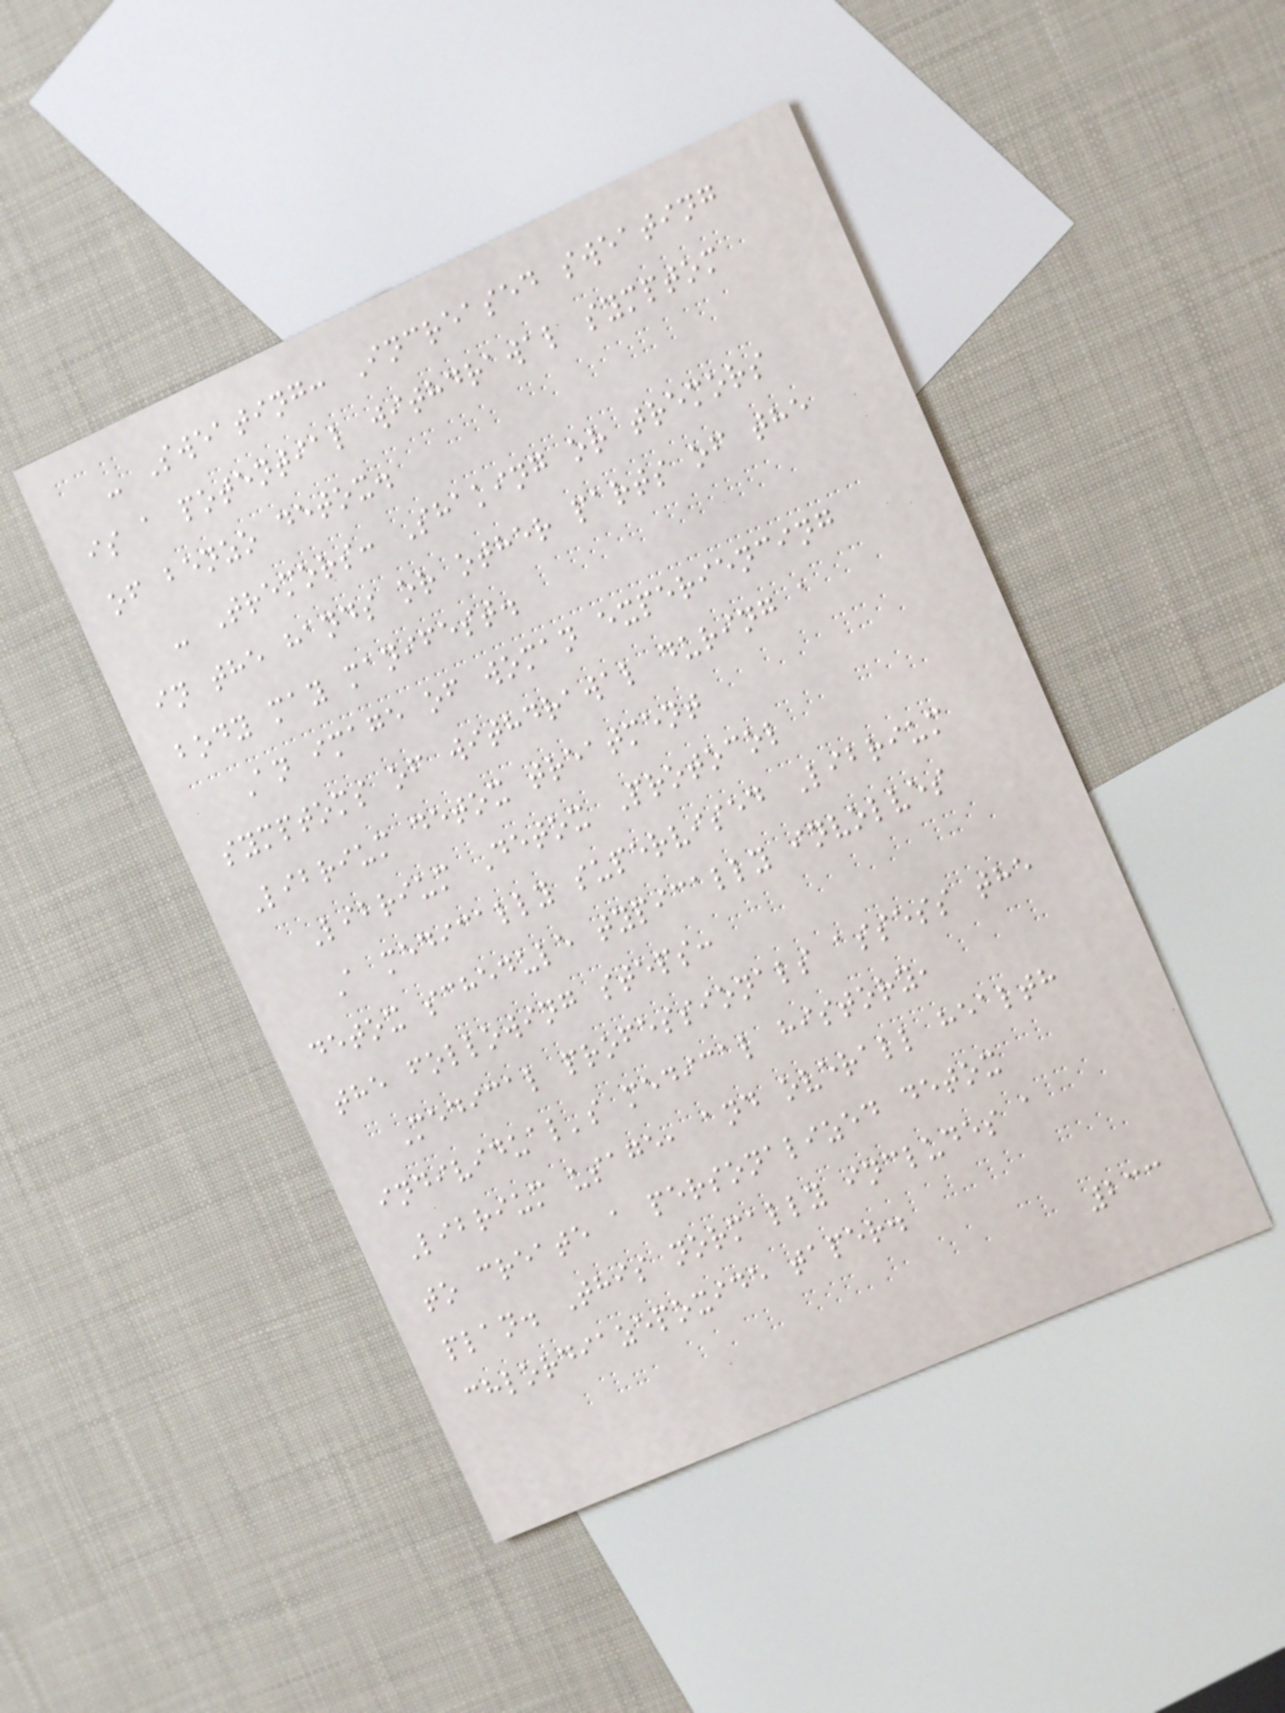- Sweating: Increased sweating
is a potential withdrawal symptom
of benzo detox.
- Tremors: Shaking or tremors
in the hands or other parts of the
body may manifest.
An image of woman experiencing
symptoms of withdrawal during a
Librium detox treatment
Librium Detox Protocol
A medically supervised Librium
detox schedule typically involves
the following steps:
Medical professionals assess the
individual's medical history,
Librium usage, and overall health
to create a personalized detox
plan. This normally includes a
chlordiazepoxide taper.
233
